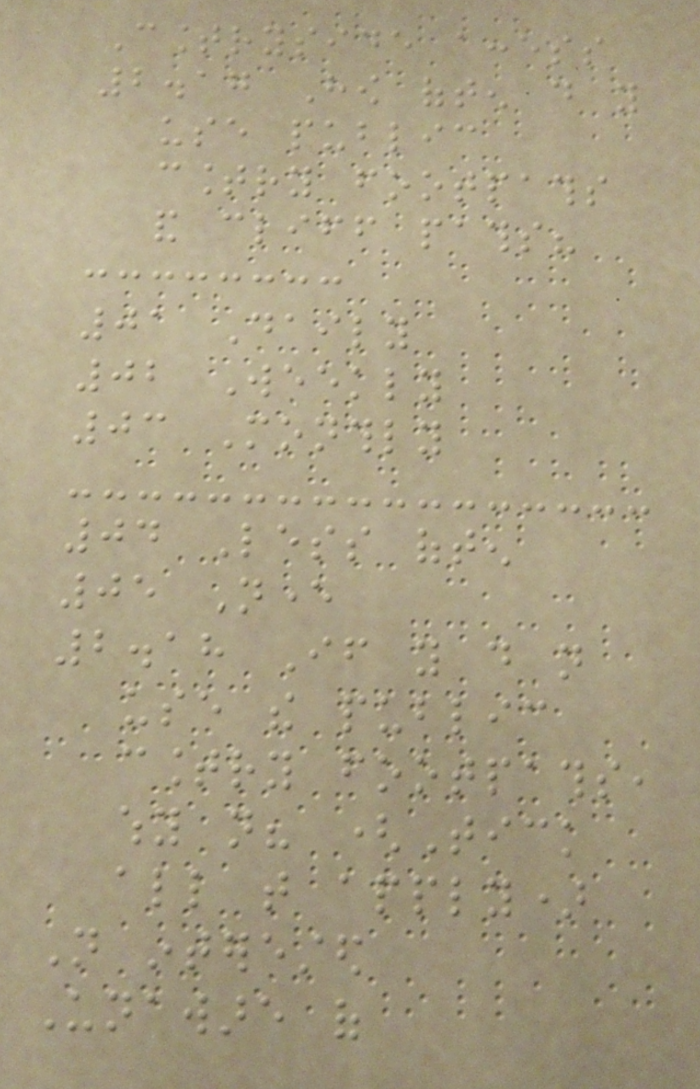Countryside access
2.17 How often do you
use public
country footpaths
and cliff paths?
01 Daily
02 Weekly
03 Monthly
04 Less often
05 Never
2.18 If you do not
use the public
country footpaths,
why not? (Tick
all that apply)
Not interested
Unaware of
